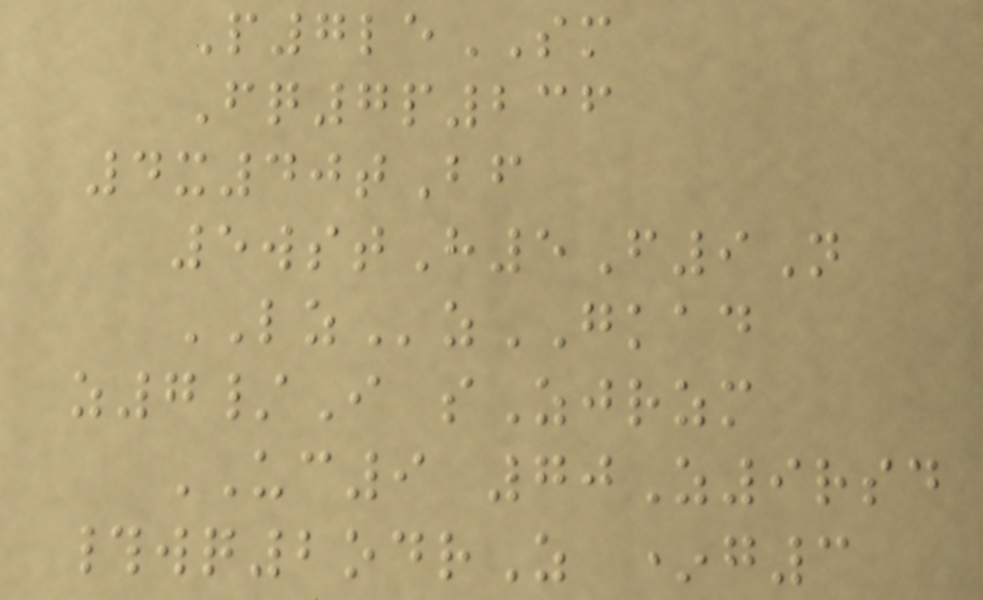P7leSM
Fq7p236
4x40tBf
5wstH5F9N
LZzGKAD
z7/I sZjrzm
UC9 70Z9rsd
#wq2odrZ *g3
